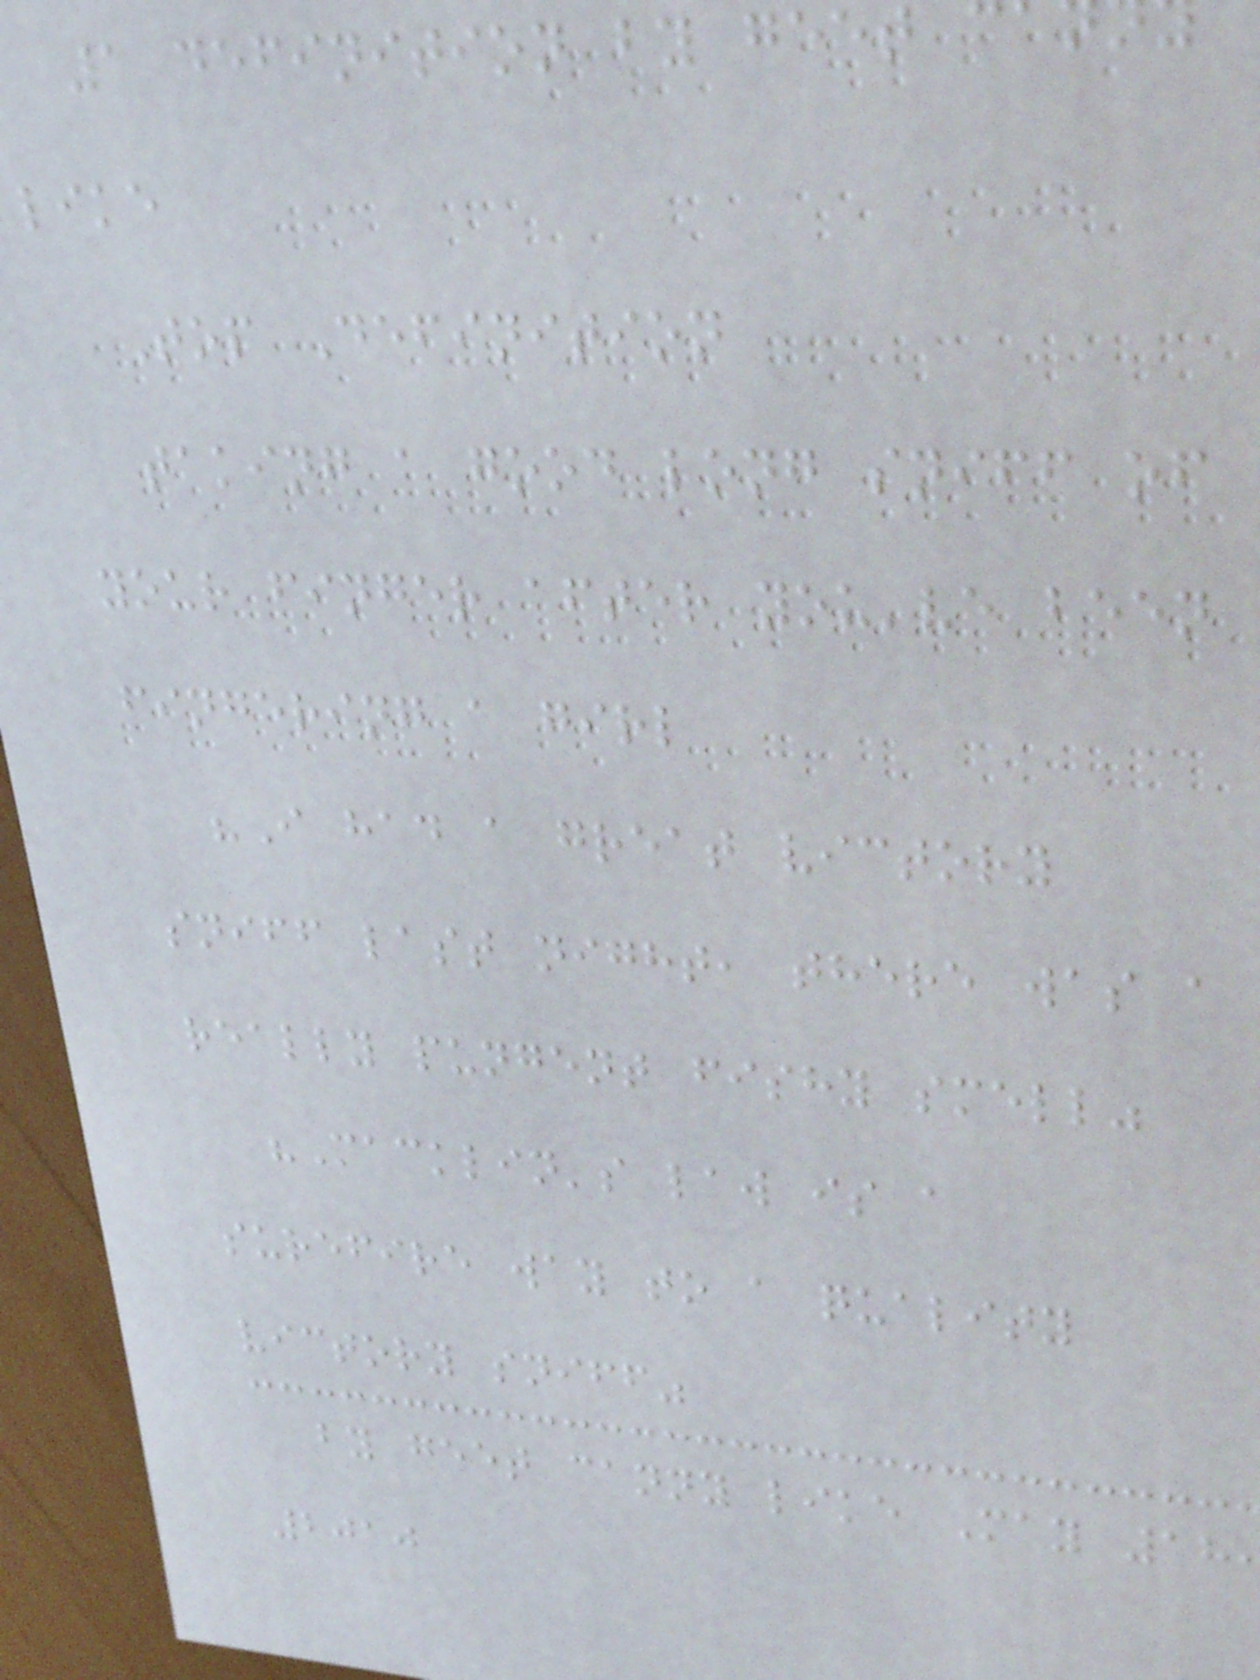1 definition by geet
like
Top Definition
taking a good long sniff of
your finger after you've been
fingering a girl
"I had a great victory
sniff last night, there was a
really pungent fishy smell"
"Macklin's law is a
surefire way to a quality
victory sniff"
by geet canny like May 18
2010
